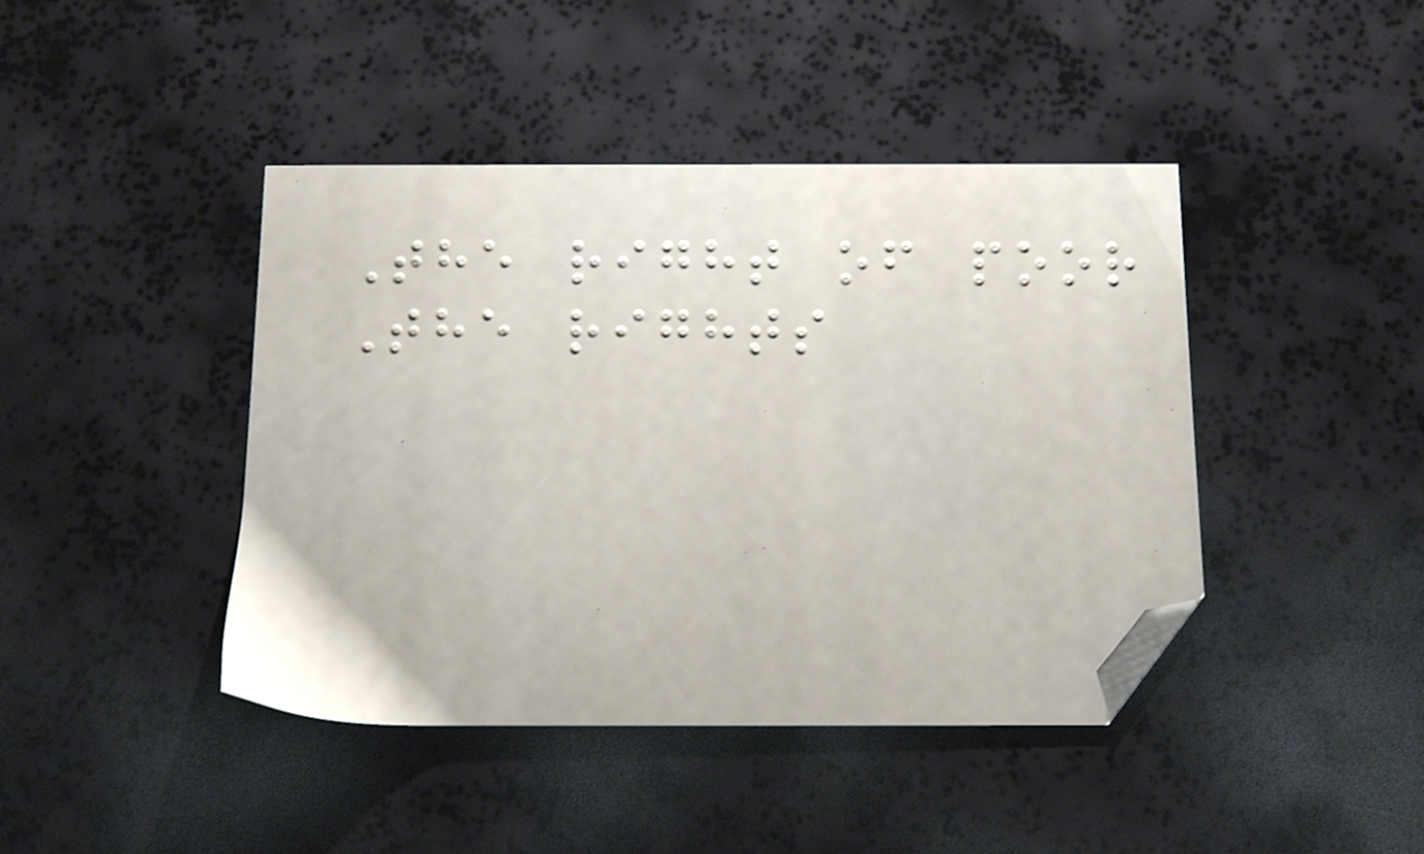The right of poor
The rights
